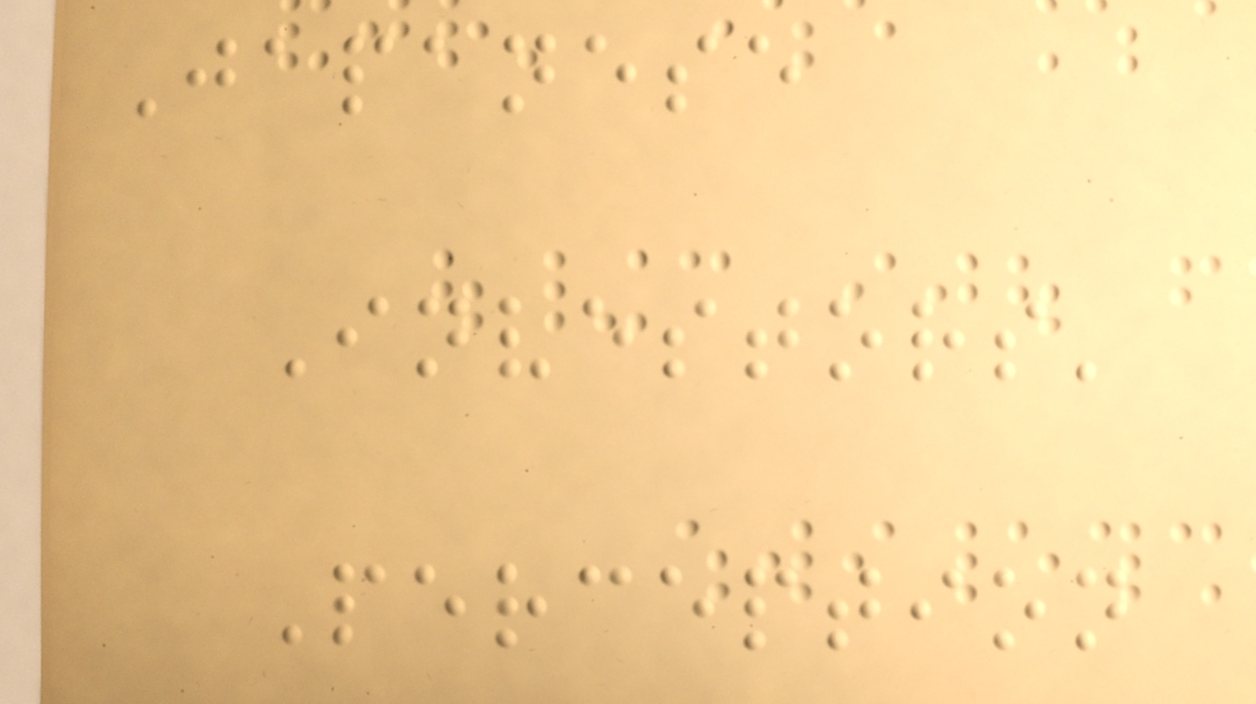Japanese
Investors'
Perception
